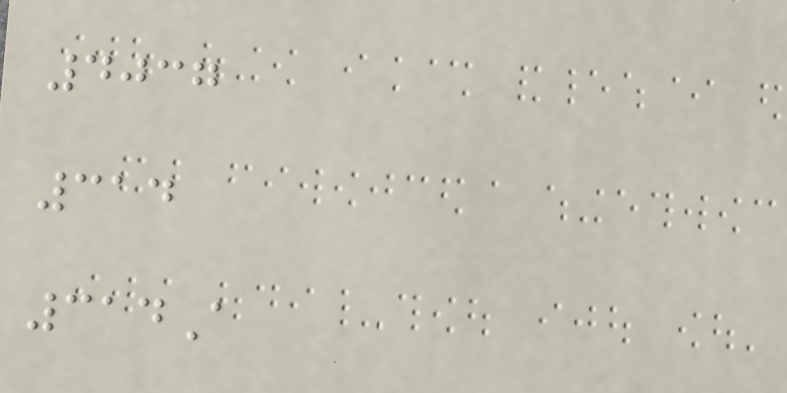4037
314
314A
